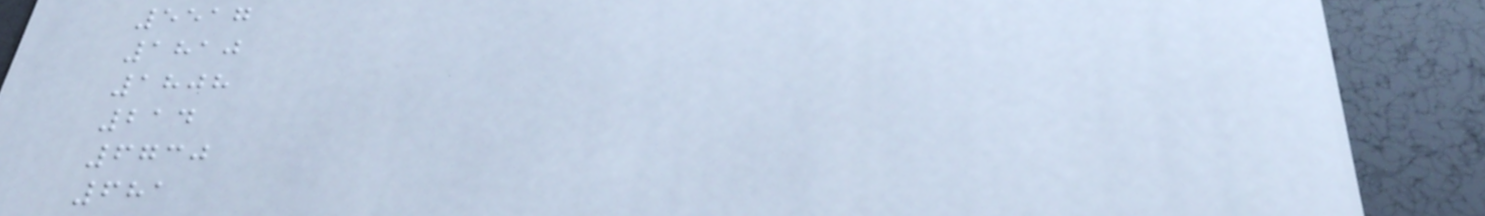5517
1810
1808
214
6730
681
